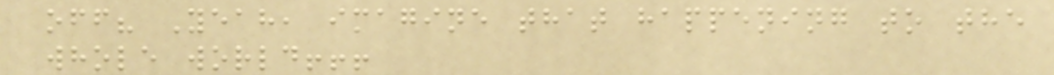off? Yeah, imagine that happening to the
whole world!!!
